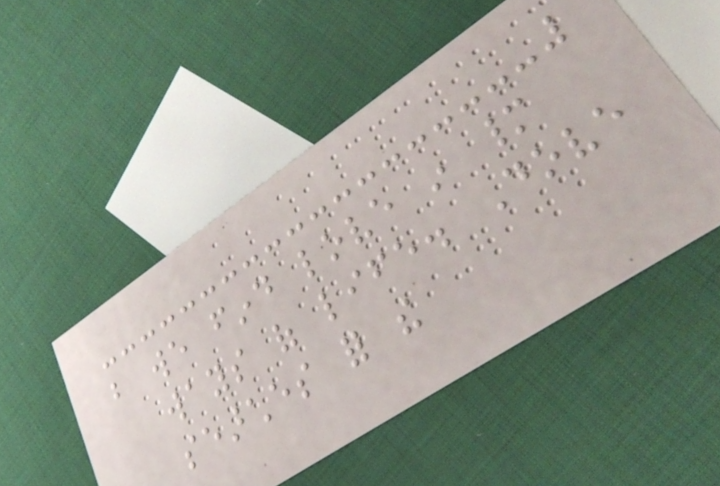but we find love in many
ways of life. Dove
searches for the
